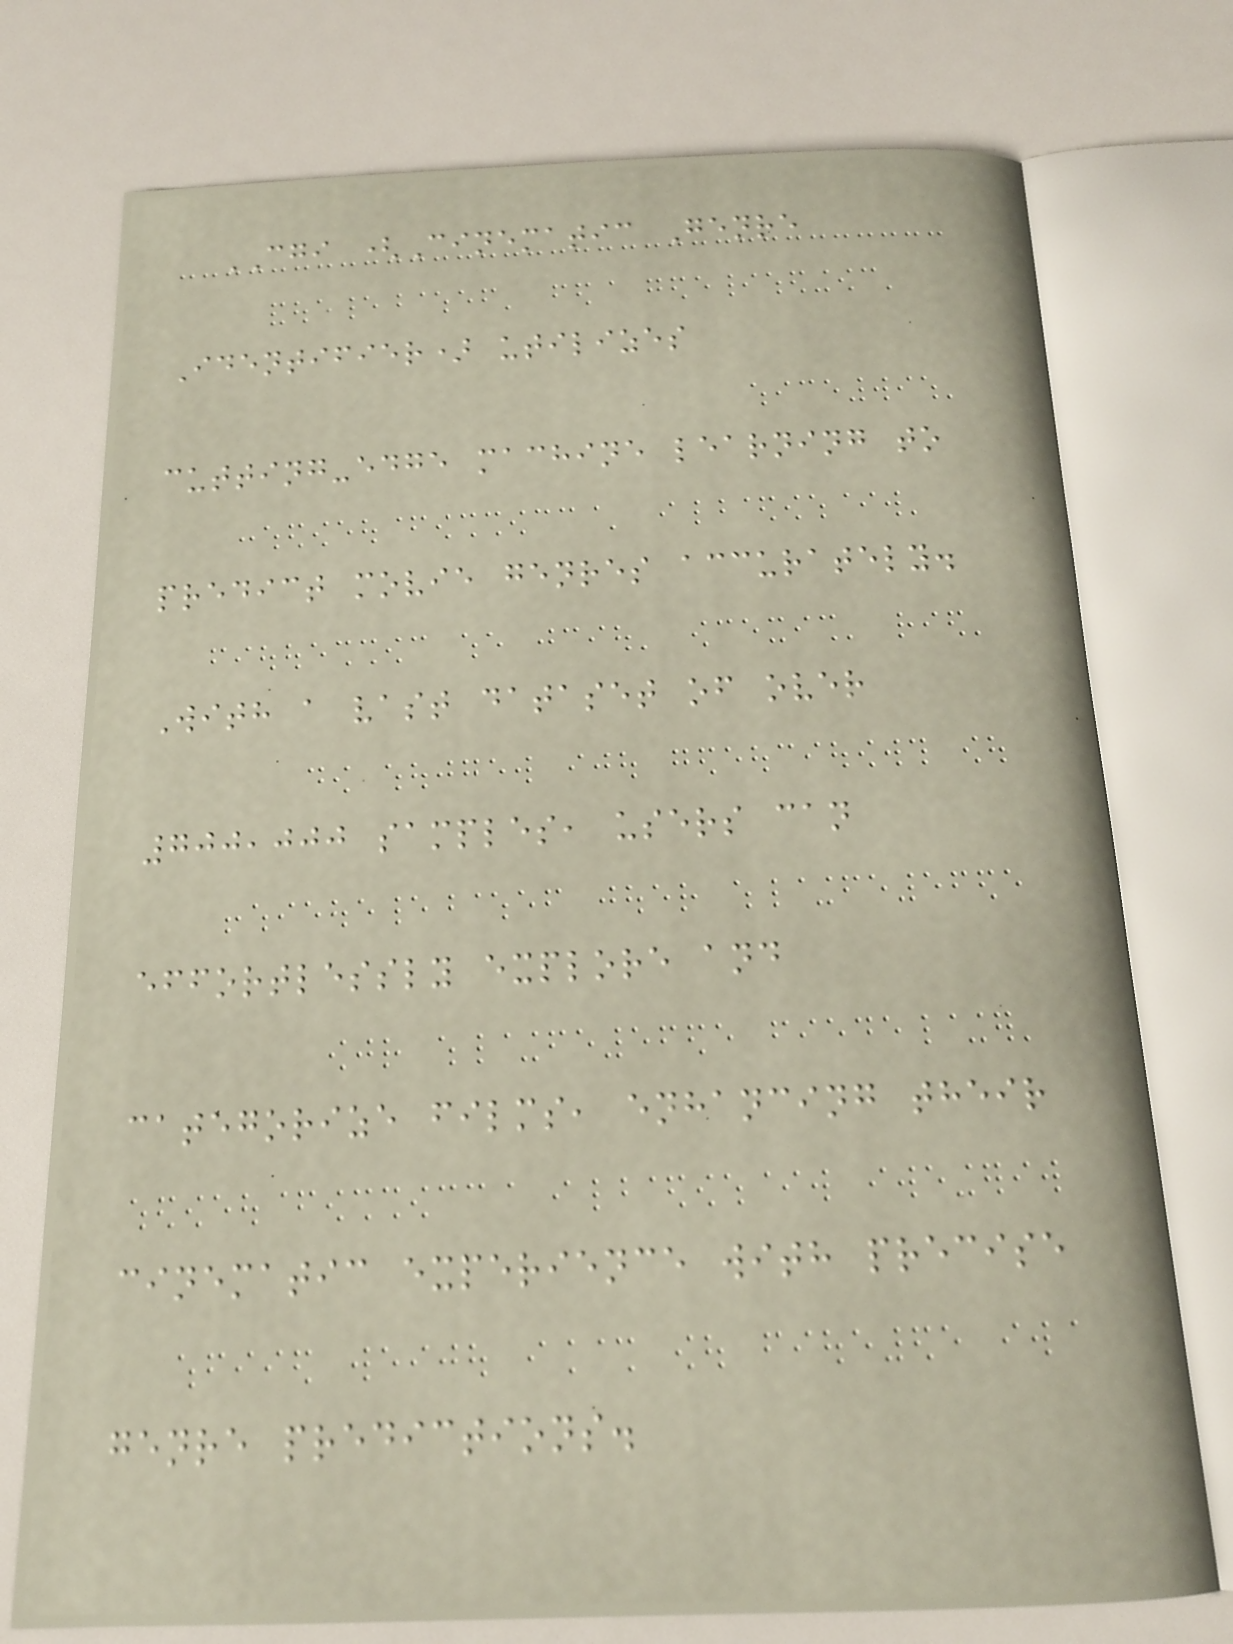CGI (Cinematic Genre
Identifier) utilizes
cutting-edge machine learning to
predict movie genres accurately.
With a vast dataset of over
700,000 samples, users can
effortlessly explore and
categorize films, enhancing their
cinematic experience with precise
genre predictions.
